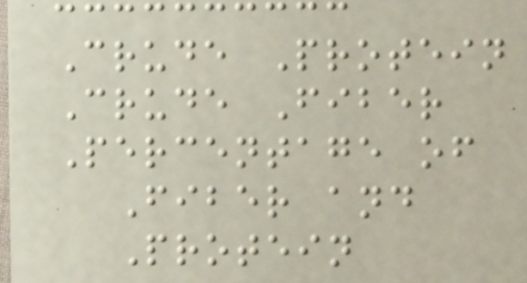Crude Protein
Crude Fiber
Percentage of
Fiber and
Protein
